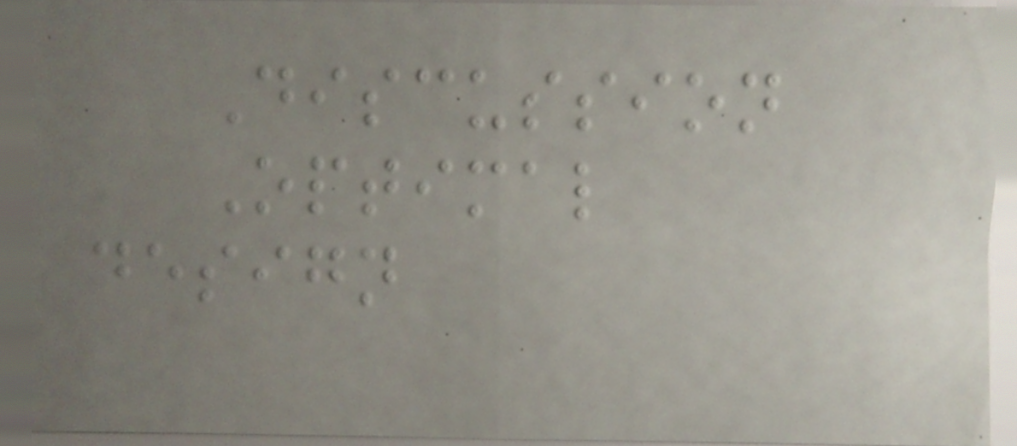Discussion
Optimal
design
